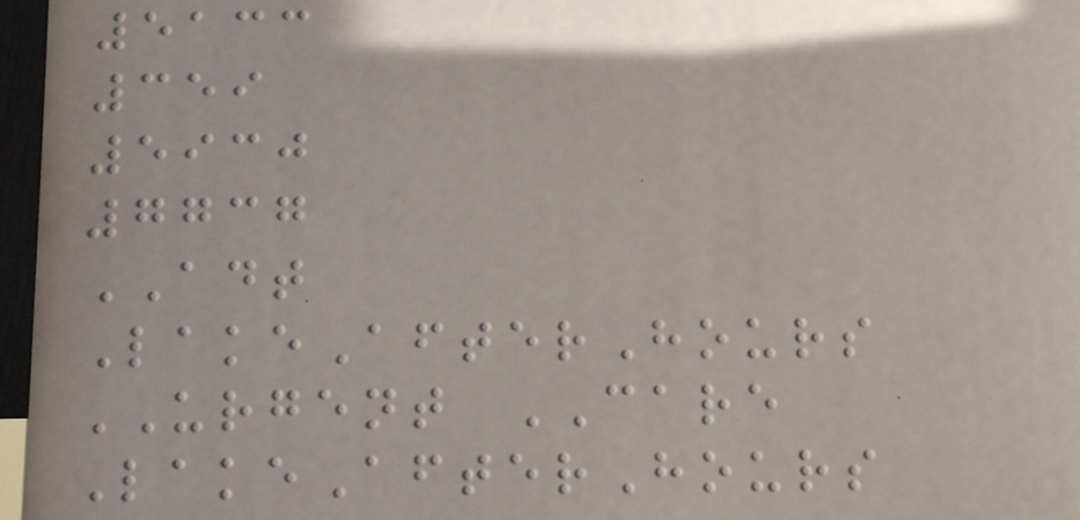5133
359
5930
7737
ADT
LakeAfterHours
URGENT CARE
LakeAfterHours
